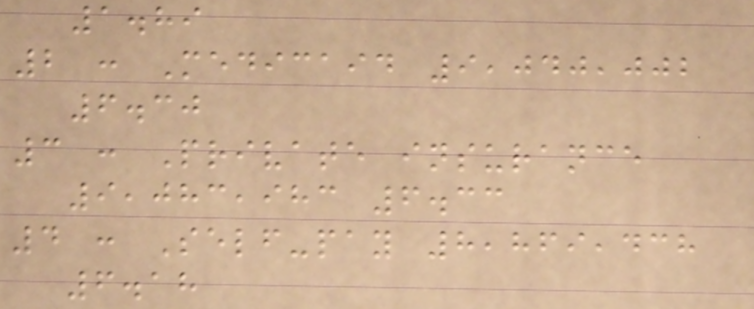1.89
2 : Medicaid 9,040,002
6.30
3 : Private insurance
9,083,983 6.33
4 : Self-pay 8,869,438
6.18
